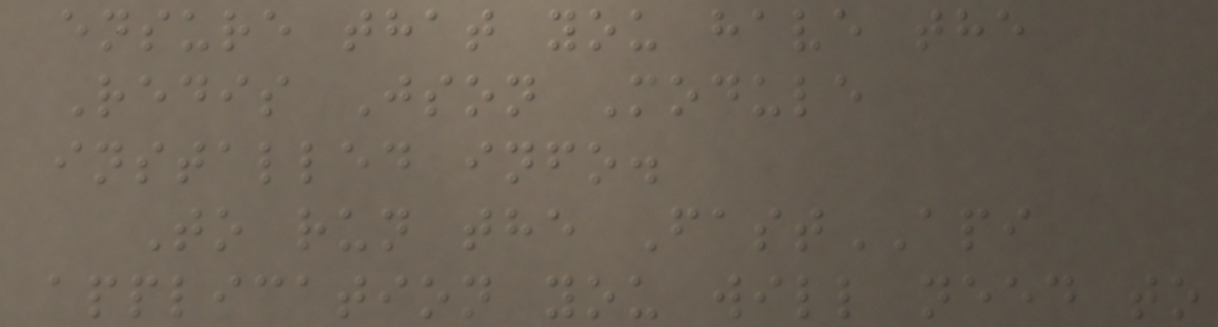ensure that you have the
Redis Json Module
installed info.
To run the FastAPI
application you will need to
